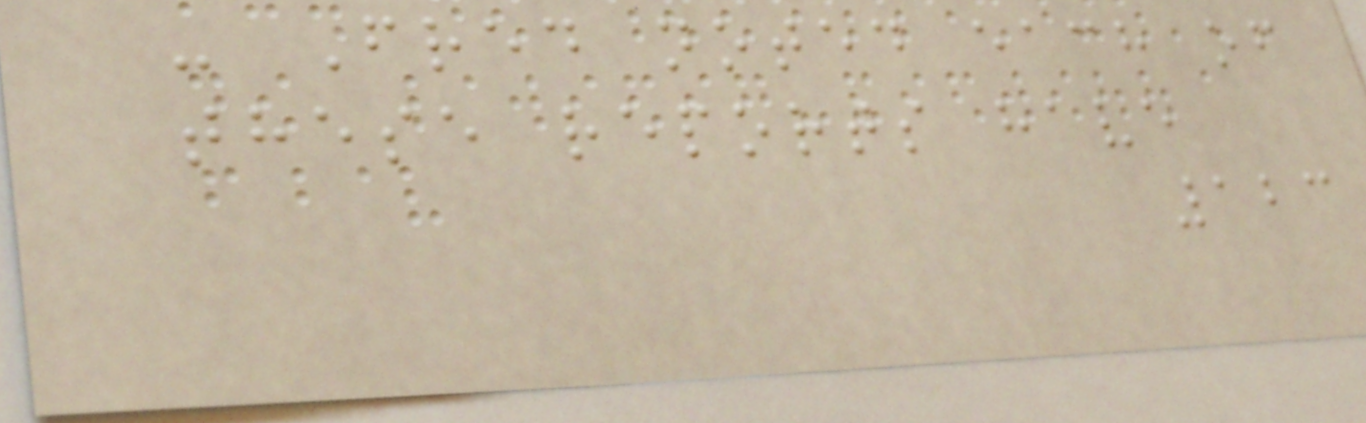- Fred noted each of
these reports have
123
